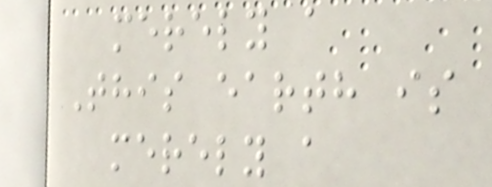merely a
This earth is
merely a
